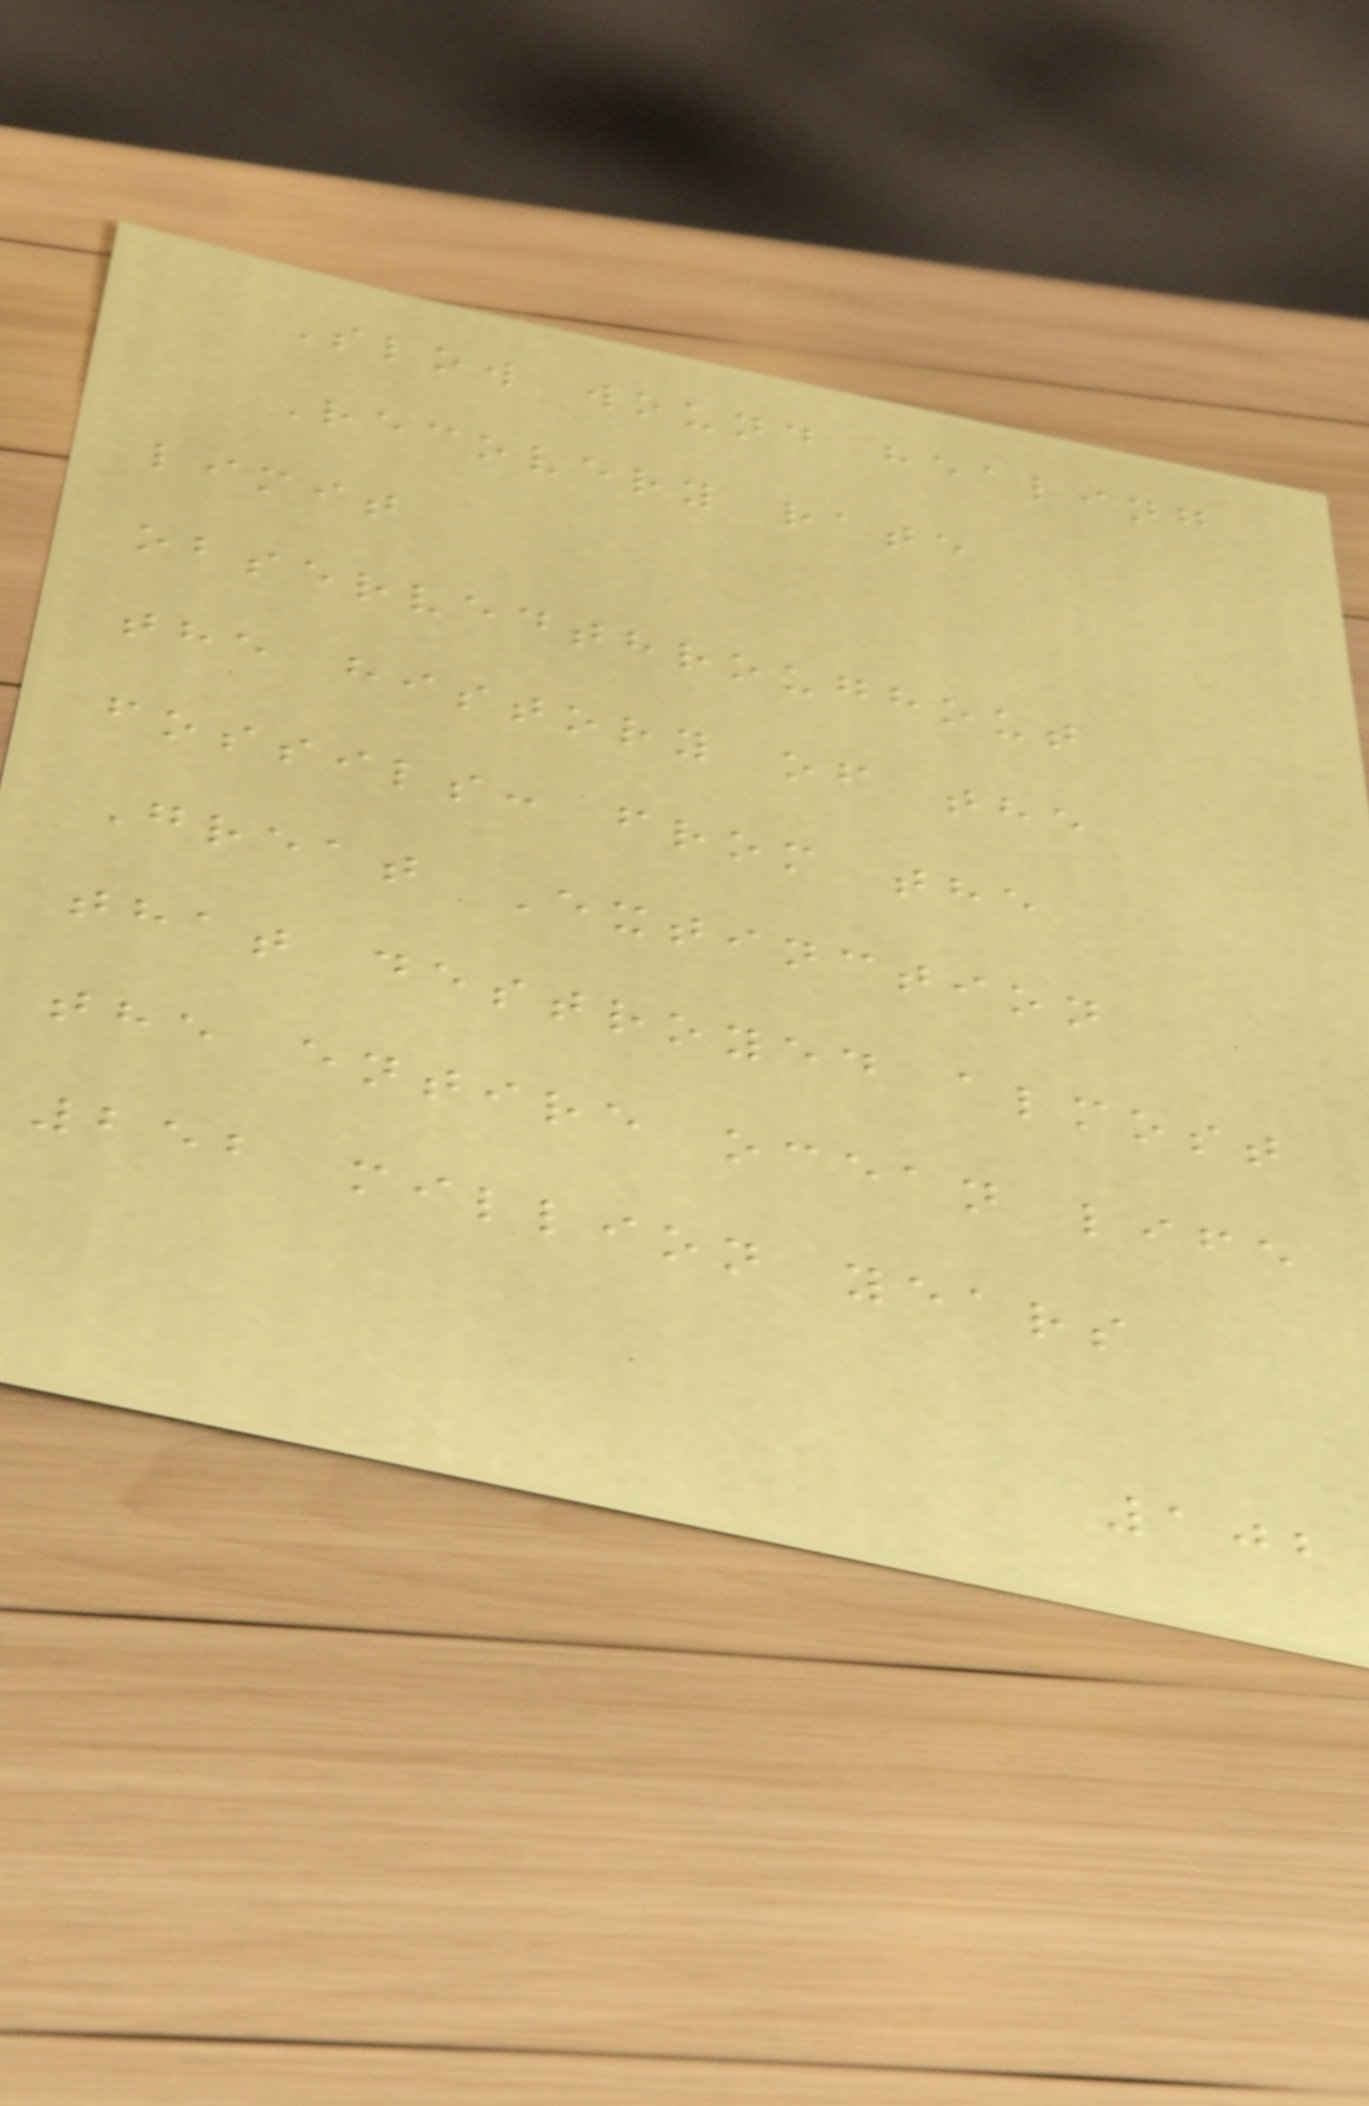Slow wound healing
Recovery rate
limit
observedthroughout
the history of the
fossils: from the
Great Extinction
that destroyed almost
the entire ocean life
252 million years
102
